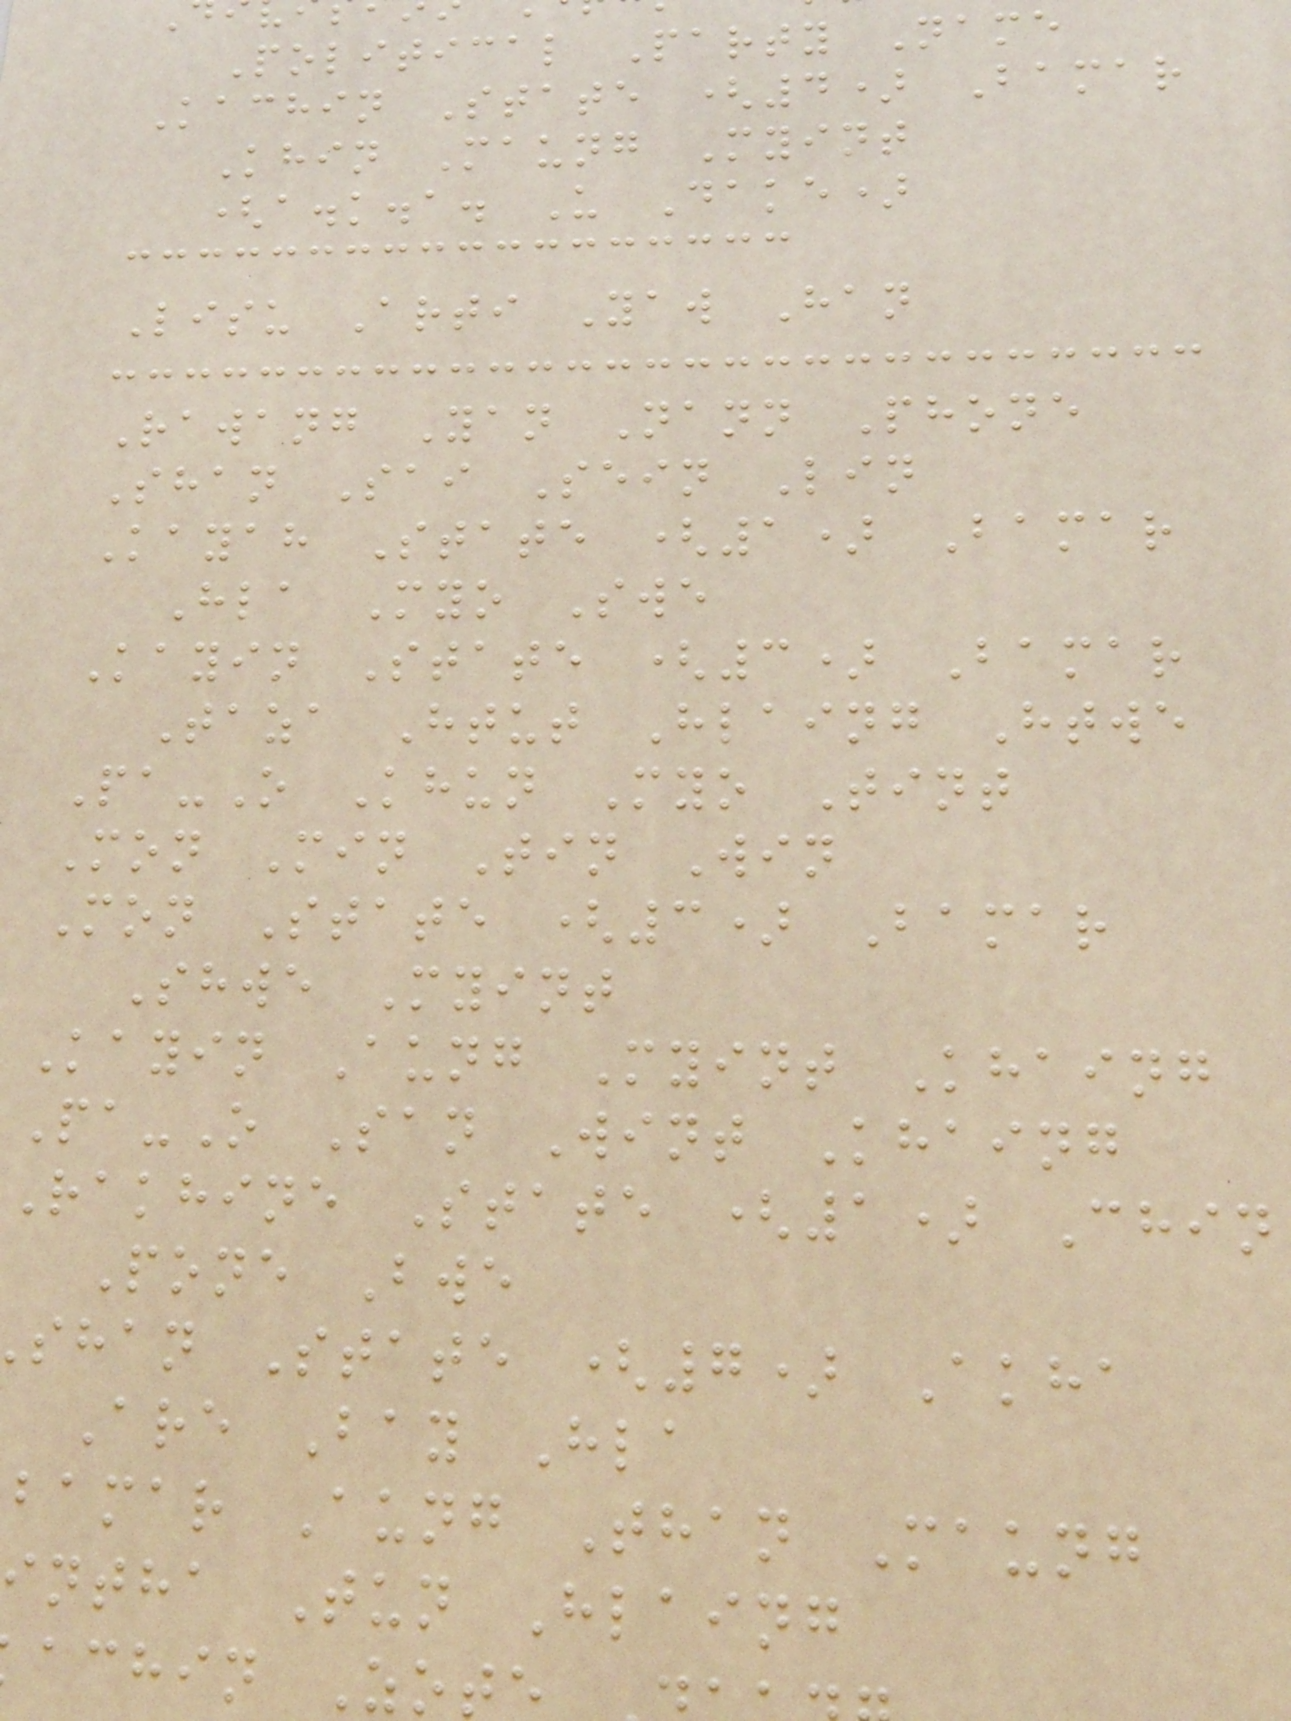Political Party Name
Kachin State (4) Bamar
Khin Maung Myint
(a.k.a. U Dake)
Lisu Arti Yaw Han
Rawang Yan Nann Phone
Shan Sai Sein Lin
Kayah State (1) Bamar
Hla Myo Swe
Kayin State (3) Bamar
Taza Htut Hlaing Htwe
Pa-O Khun Myo Tint
Mon Min Tin Win
Mon State (3) Bamar
Shwe Myint
Kayin Aung Myint Khaing
Pa-O San Wint Khaing
Rakhine State (1) Chin
Pone Bwe
shan State (7) Akha
Are Bay Hla
bamar Aung Than Maung
intha Tun Hlaing
achin Zot
